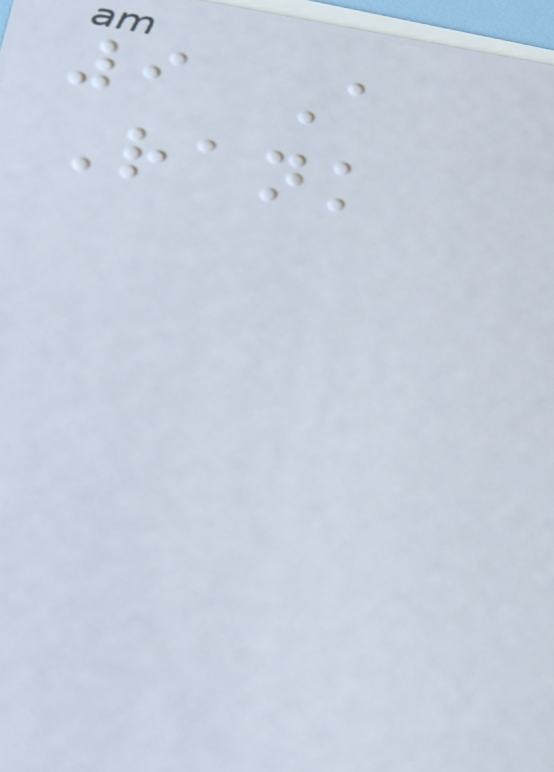9 A
Rank
